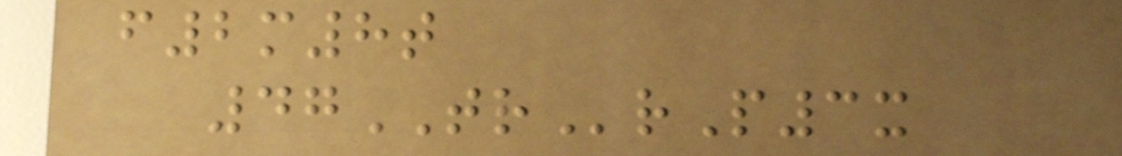f2m8t
47TRrP3x
